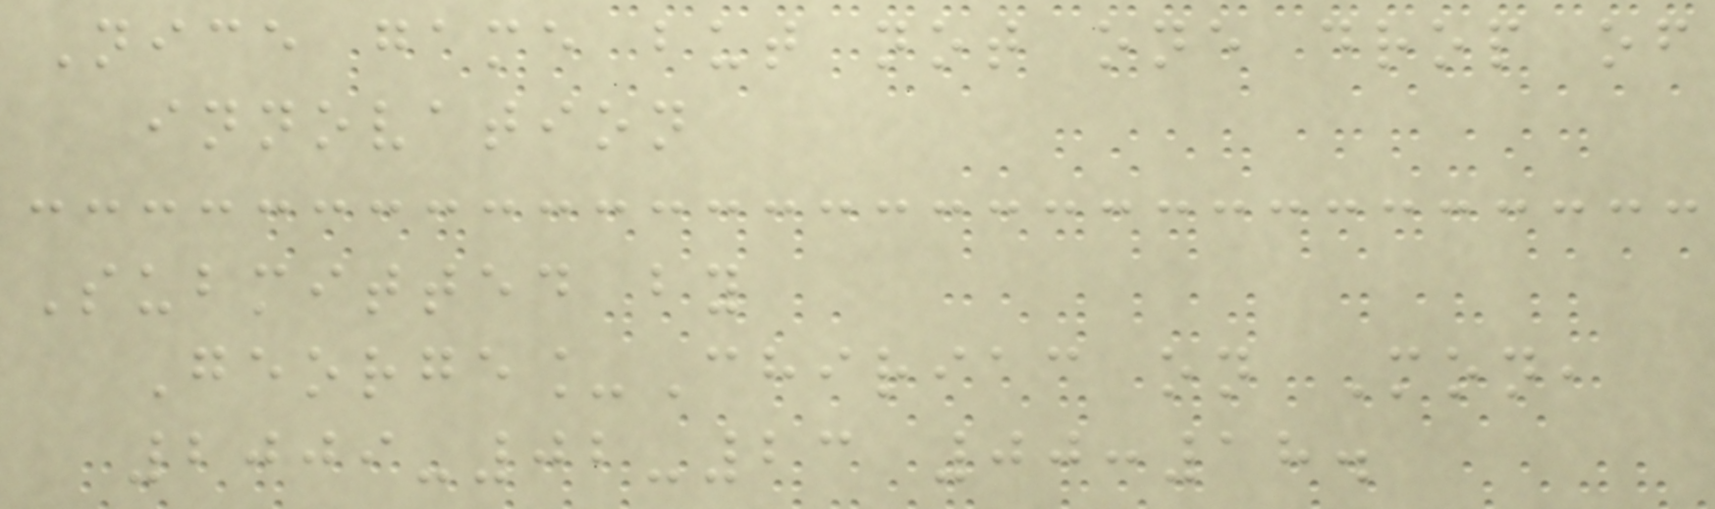Nice game but not one drop of
innovation
Submitted by
George_Chiriac on Mon,
2009-02-23 00:18.
